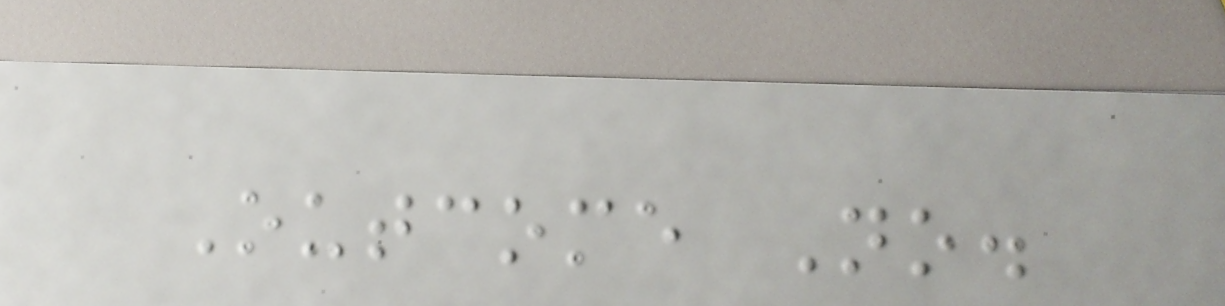Outcome No.
